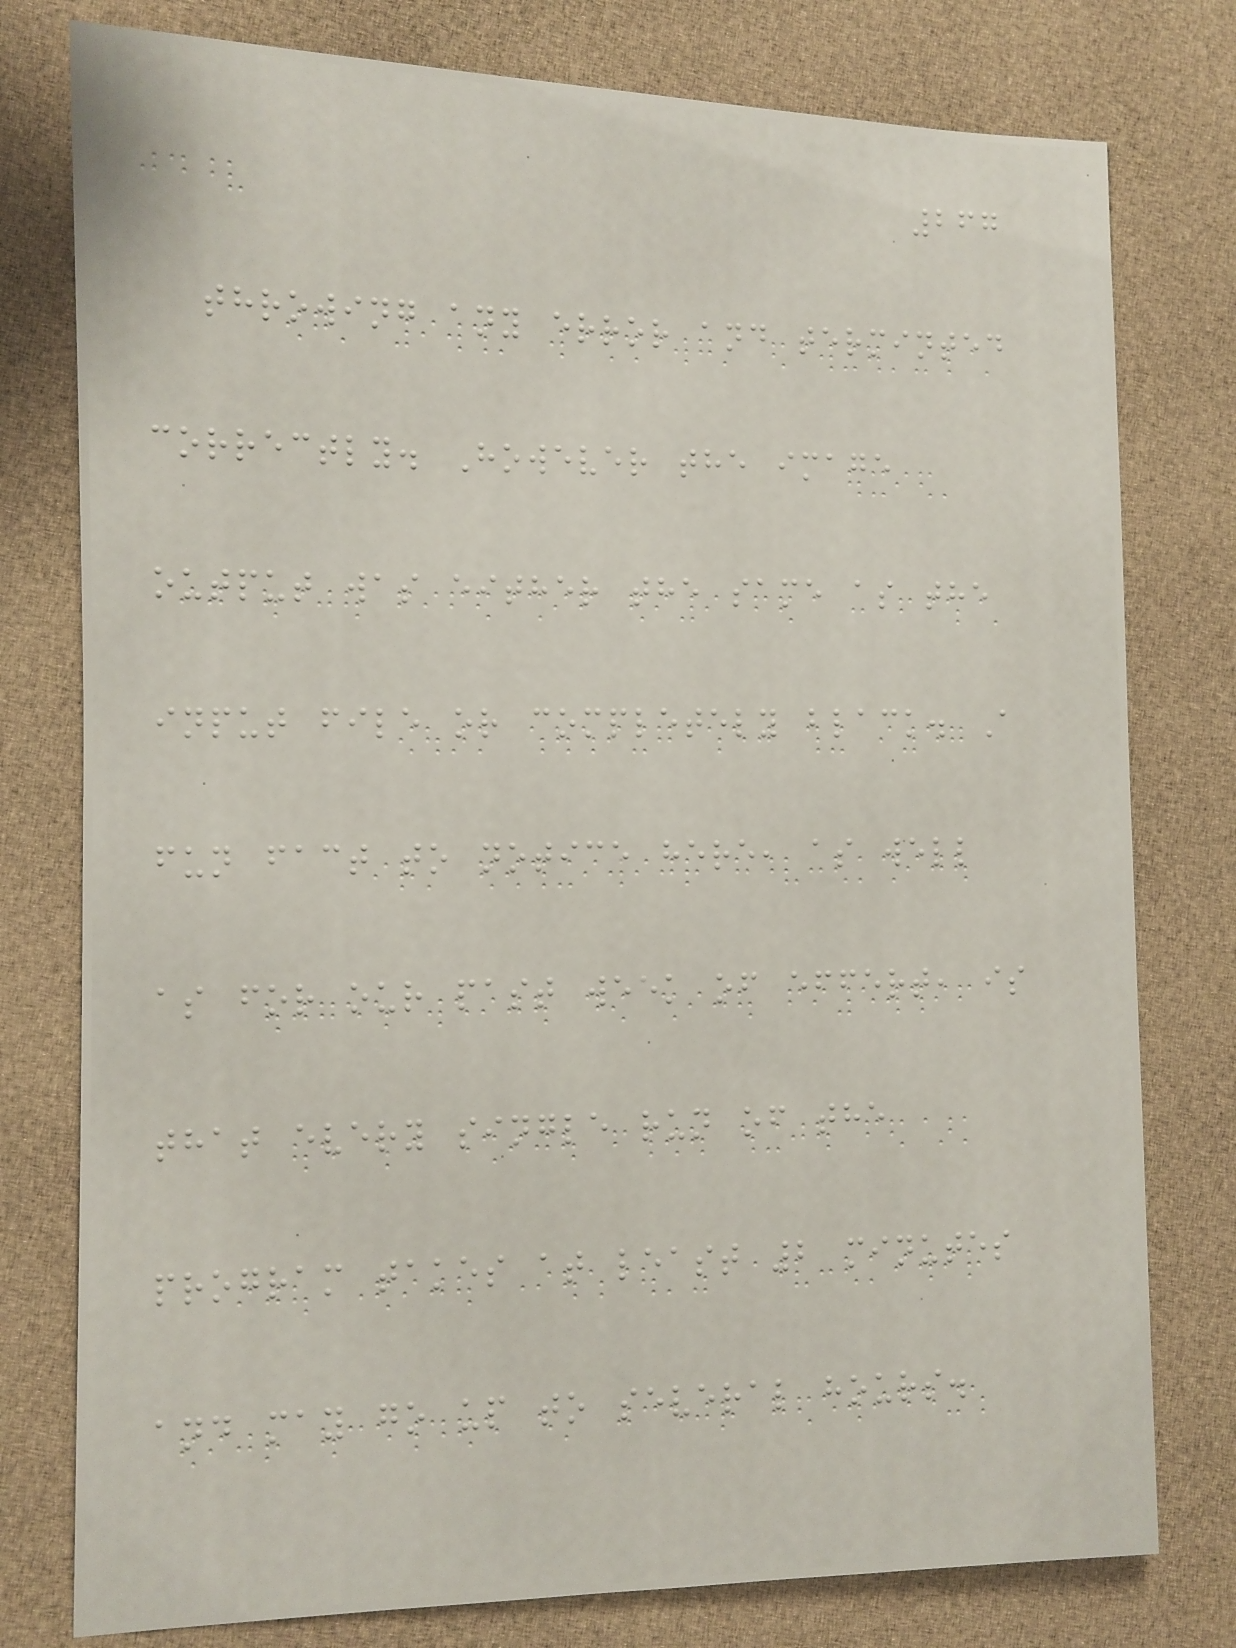267
throwing any error and terminted
correctly. However the image
output was either the same as the
input file or completely black. A
fun fact to notice here, as well
as for our past week of effert, is
that every single run of the
program takes at least 2 minutes
and may go up to several hours.
